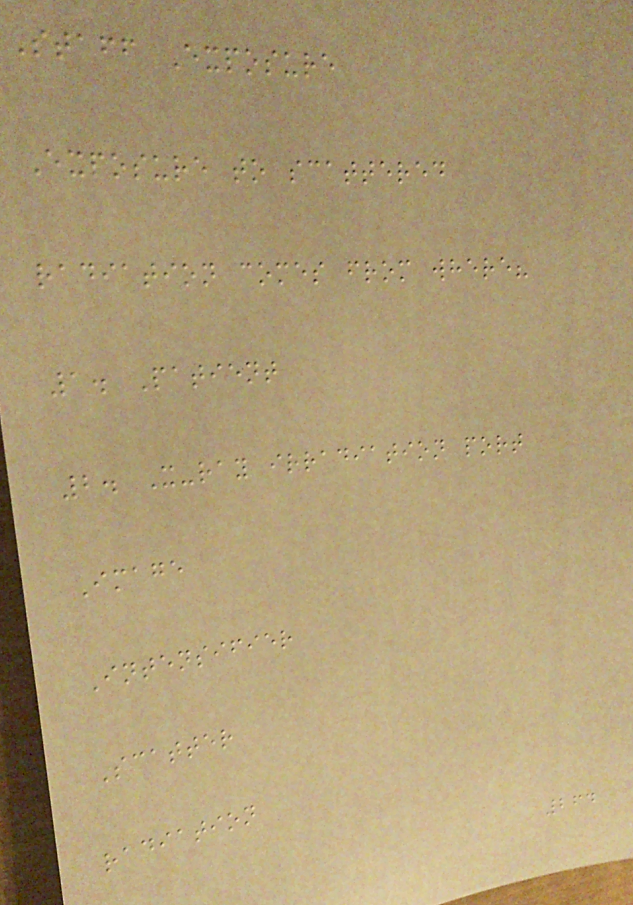Staff Exposure
Exposure to scattered
radiation comes from where?
1. Patient
2. X-ray irradiation port
Image
Intensifier
Scatter
radiation
264
